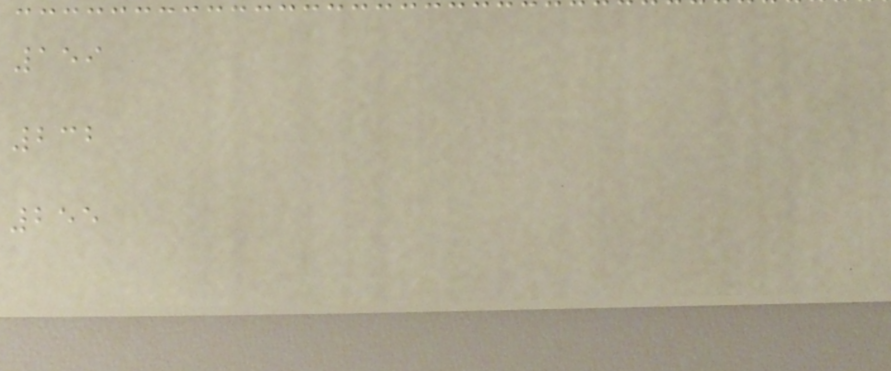159
232
255
